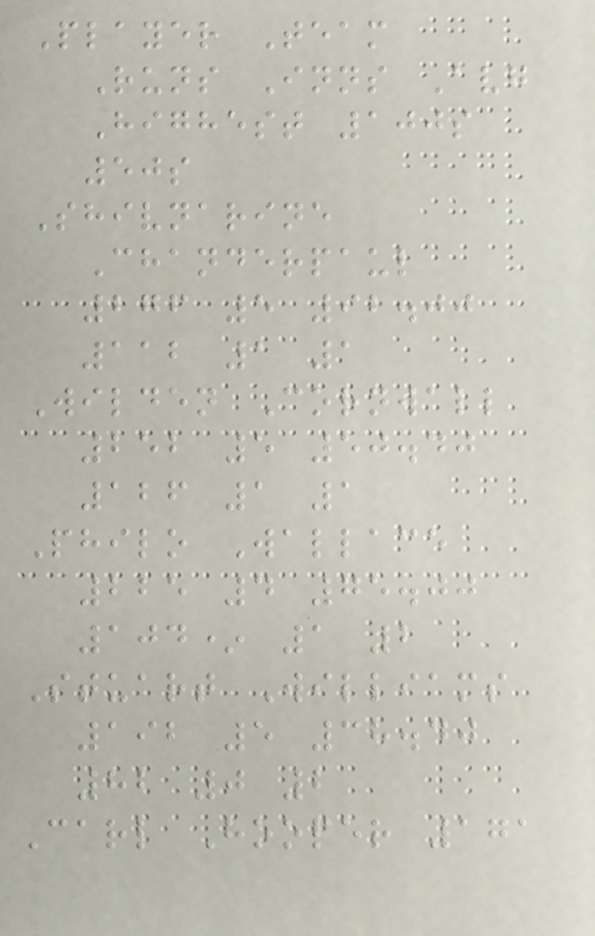Player Team
Runs Inns Avg
Highest 100s
50s
Shivnarine
Chanderpaul
276 5 92.00
112 1 1
Wilden Cornwall
252 5 50.40
126 1 1
Philo Wallace
225 4 75.00
104* 1 2
Stuart Williams
192 5 38.40
82 0 2
Carl Hooper 171
